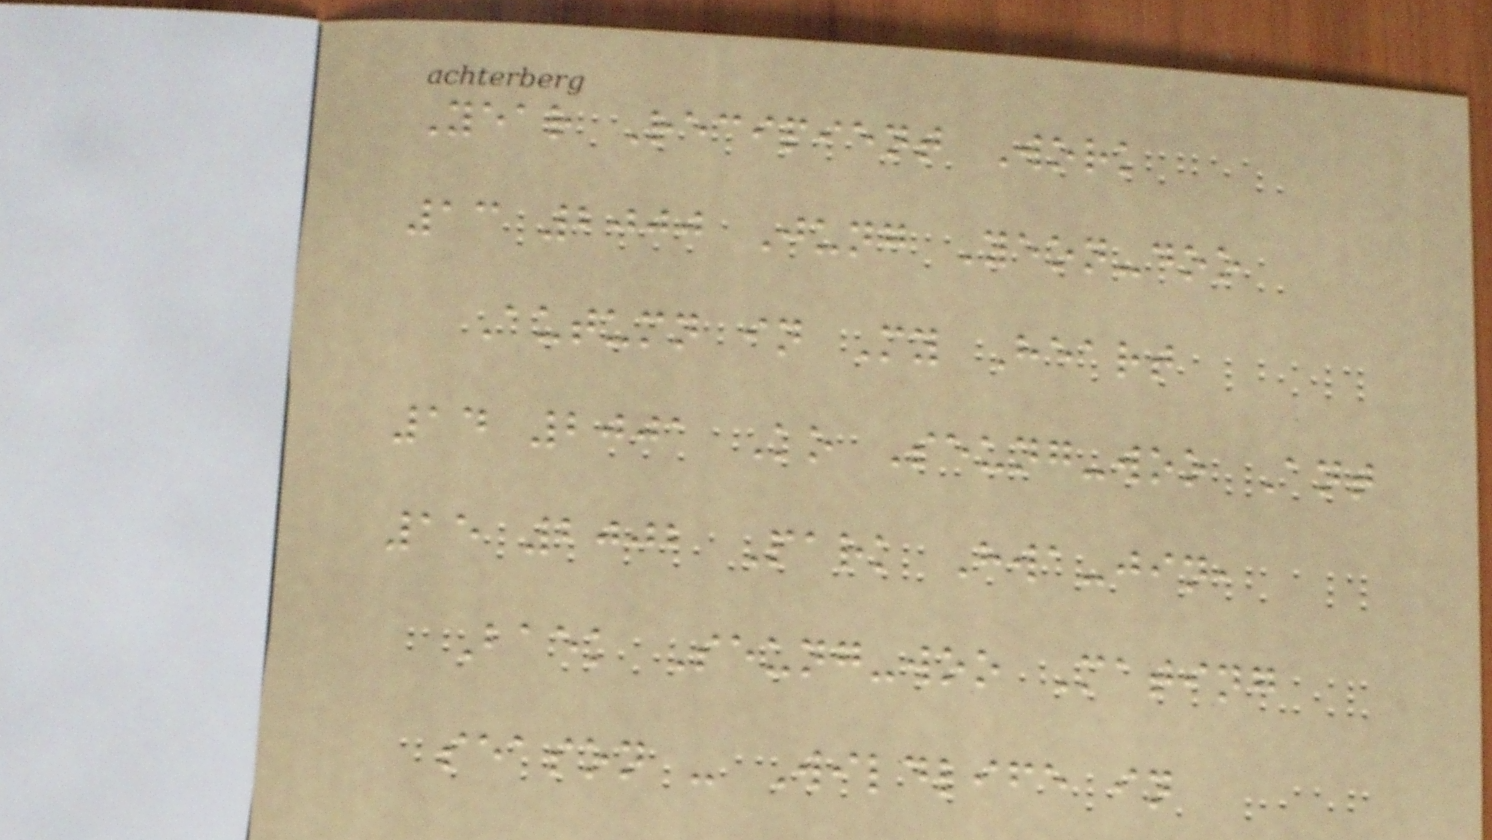Year Recipient Work
13 2000 Jung Yeon-doo
Autumn in My Heart
14 2001 Ko Seung-woo Ant
15 2002 Park Hwa-jin,
Baek Seung-woo Mating
season - Wildlife in
